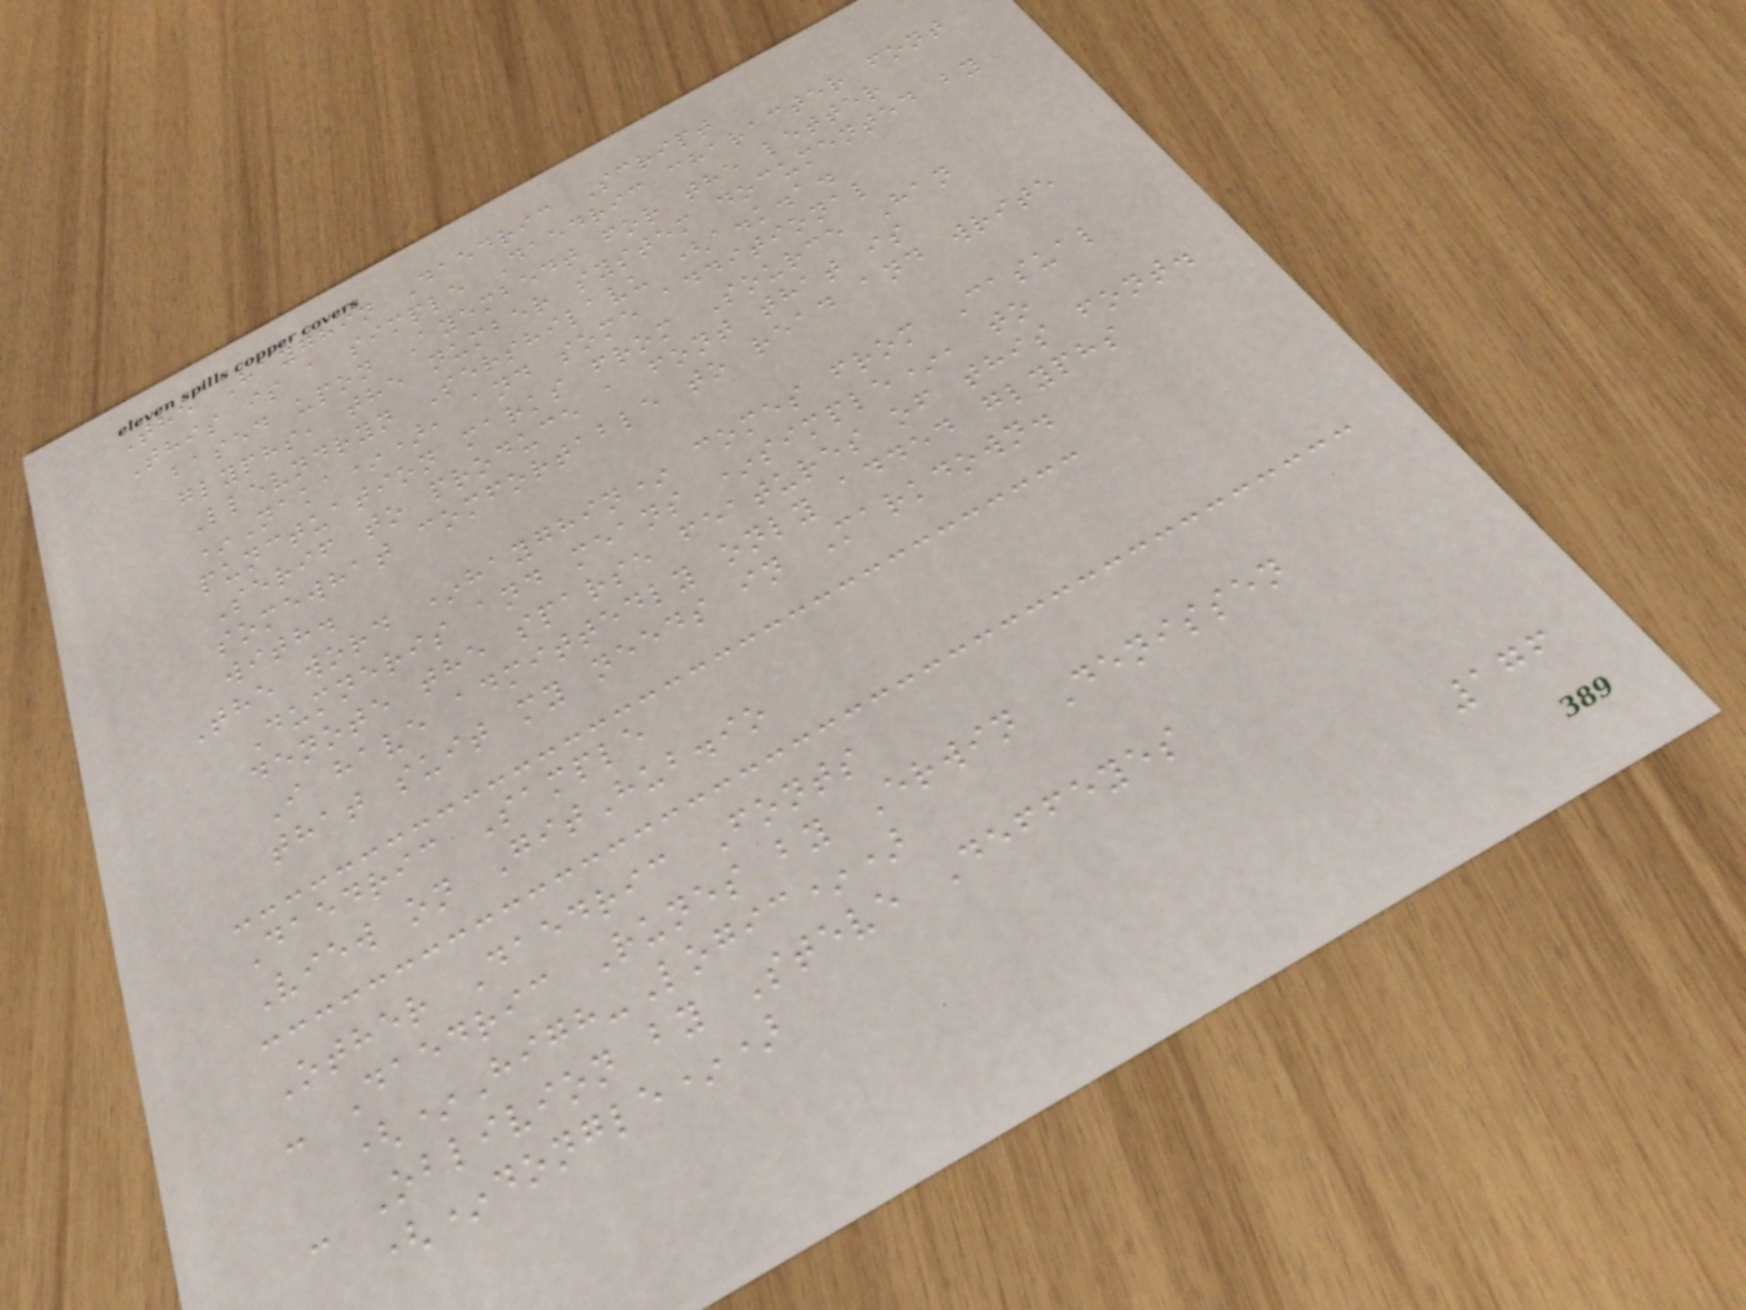The Hayghin Daedric Script
This is a simple Daedric character font
based upon Ayembedt for the letter
glyphs, the number system documented by
Llevndryn Sershilavu (a.k.a.
*Naka*), and some additional
punctuation marks from Source Han
Serif to produce a font that is
somewhat comfortable to read and write
with.
The word *hayghin* comes from Casual
Dumneris and means *simple*, to
denote the sparse features of this font.
I have admittedly only added glyphs
that suit my needs in Markdown.
Daedric Sample
View on GitHub.io
Other Daedric Fonts
- Daedric Runes by Erwin Denissen
(*High-Logic*)
- Oblivion by Steve Deffeyes
(*dongle*)
176
